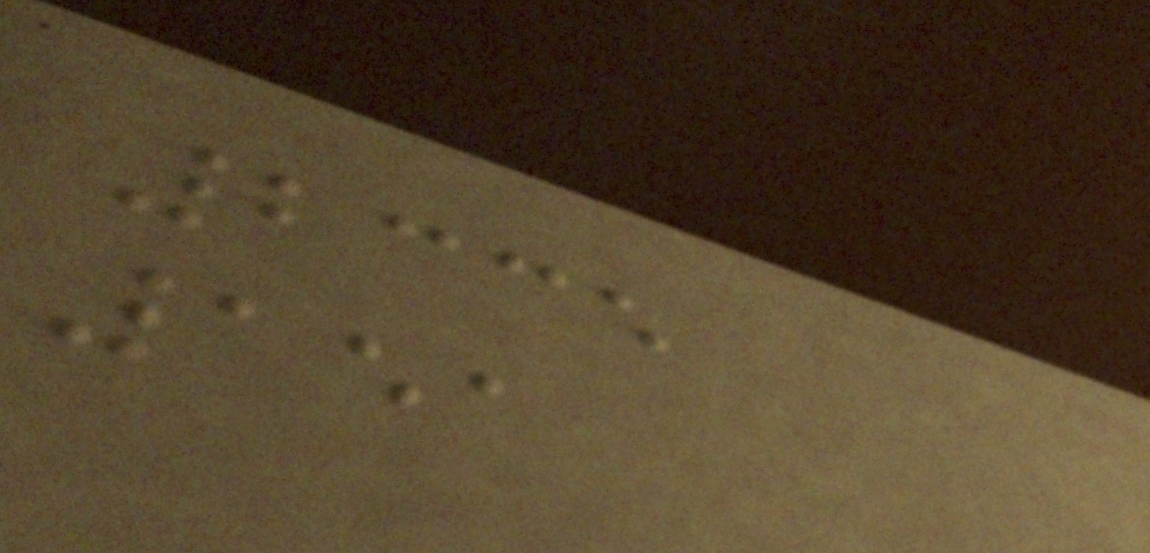2335
151
